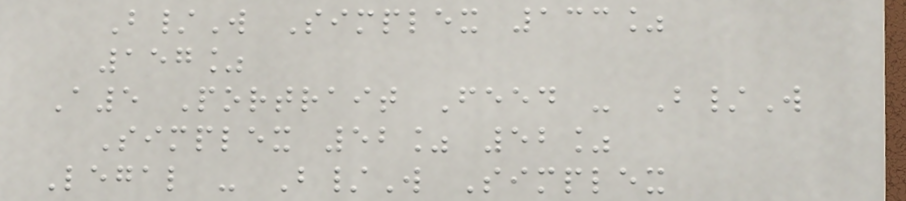B/W Simplex 133%
157%
A5 Portrait Feed - B/W
Simplex 52% 52%
Legal - B/W Simplex
